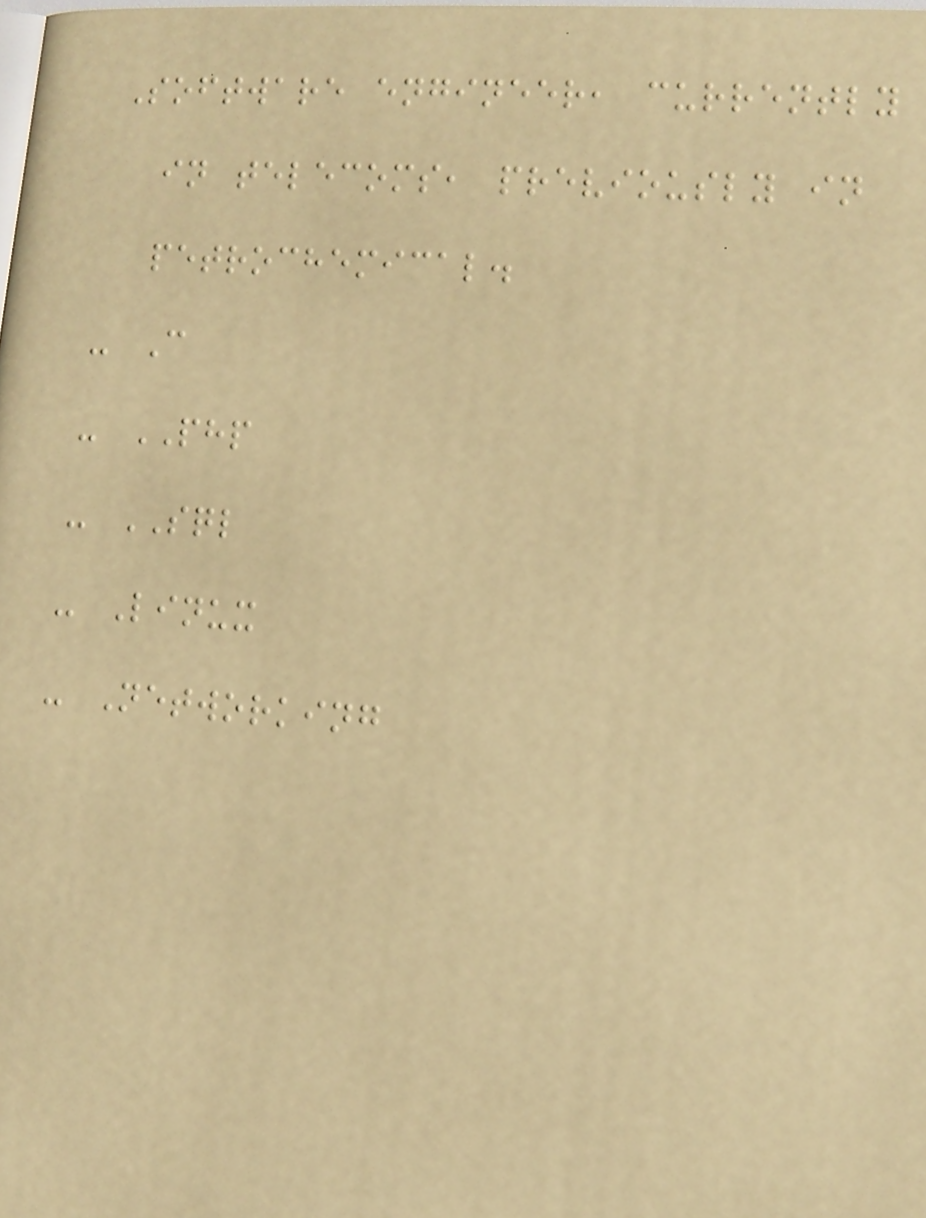Software engineer, currently
in telecoms, previously in
petrochemical.
- C
- PHP
- SQL
- Linux
- Networking
